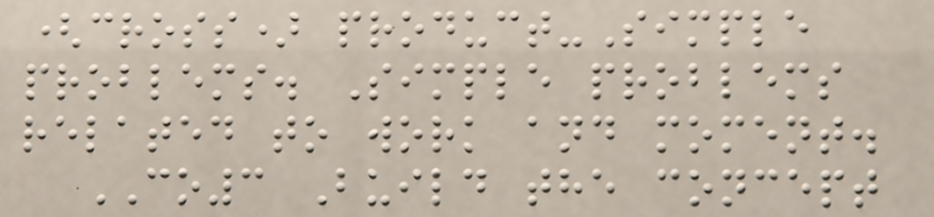(cross) product-Simple
problems. Simple problems
related to work and moment.
CO3 Build the concept
